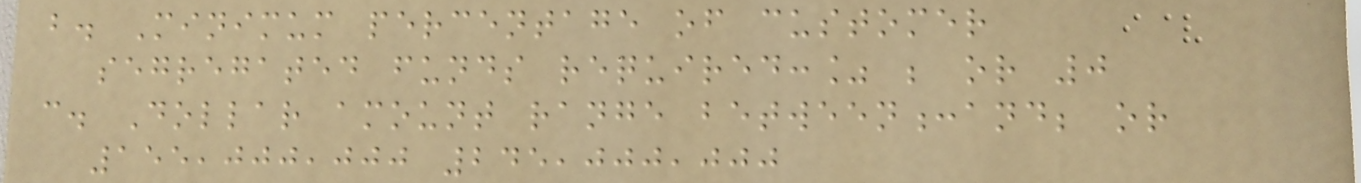b. Minimum percentage of customer
segregated funds required:% ; or 0
c. Dollar amount range between:and; or
155,000,000 245,000,000
